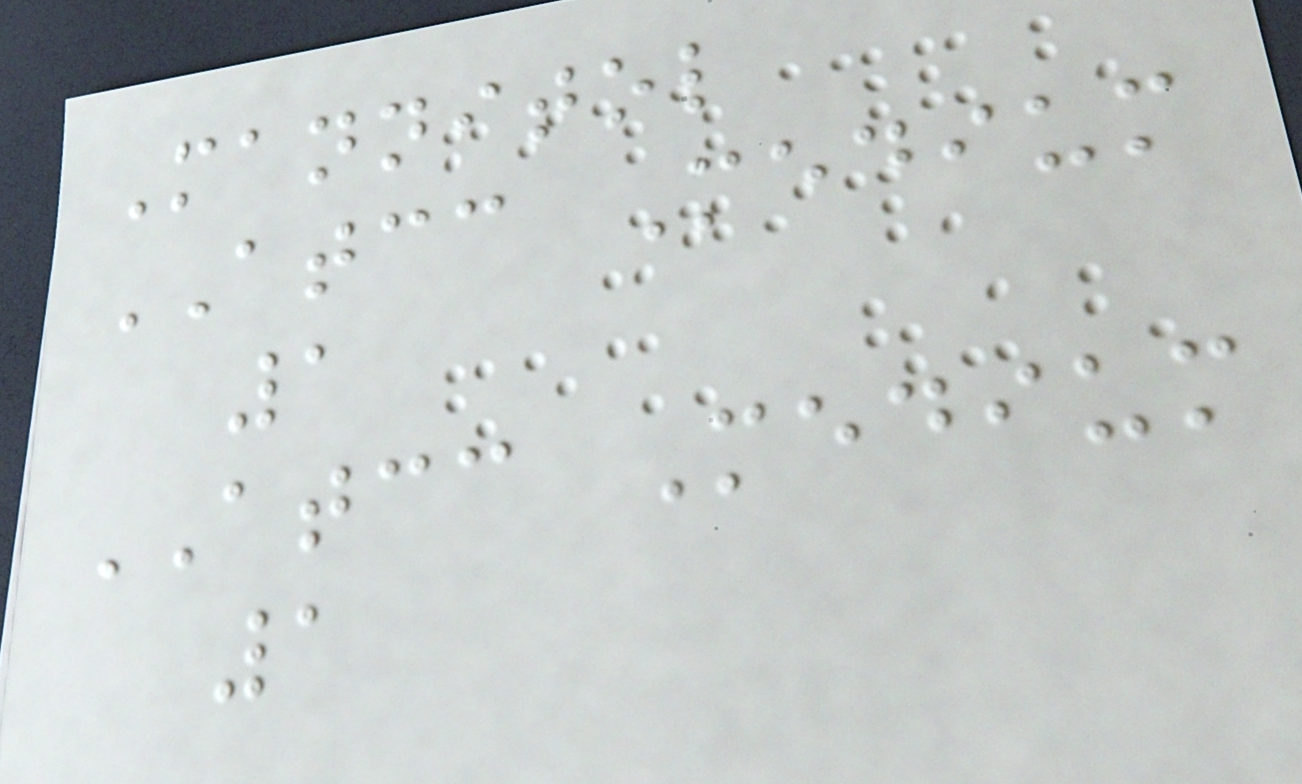Mannitol
ATCC Medium
1
ATCC Medium
1
